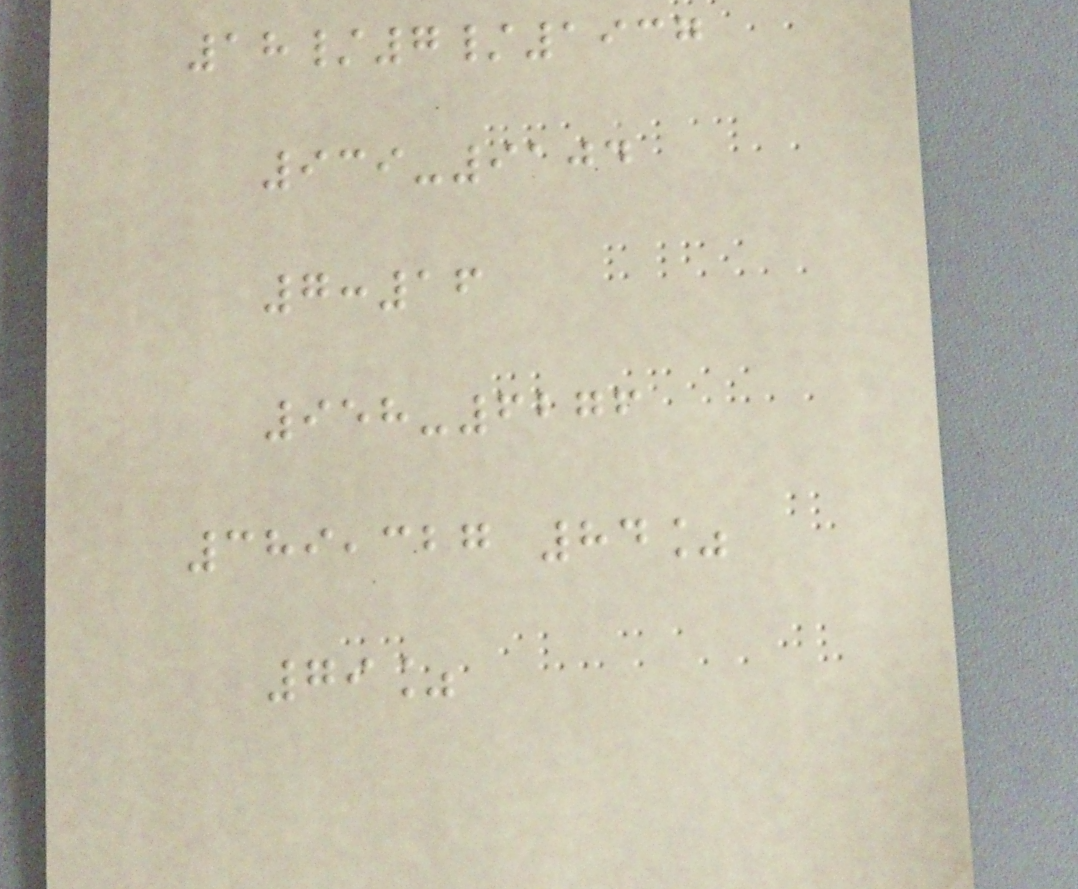18/7/1937
939-9104
7:16
958-6276
389,327 84%
79%
